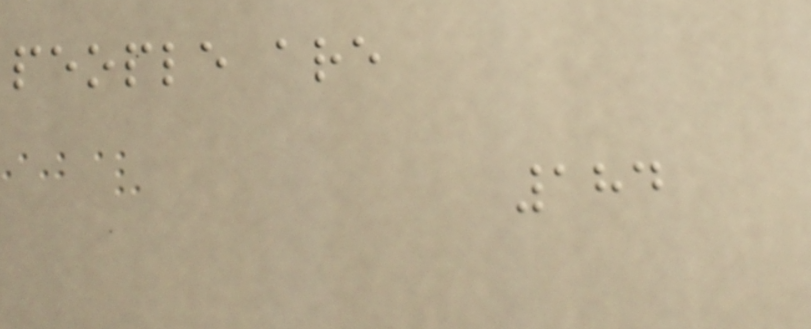people are
184
